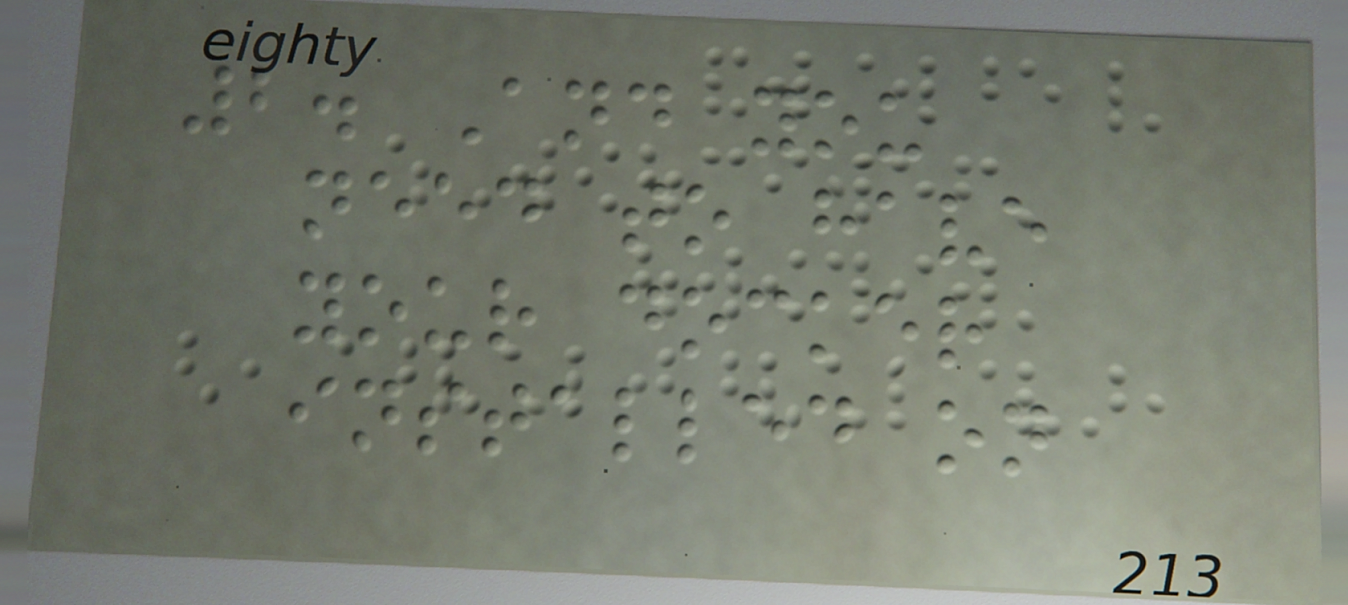2. And you
need to have
your docker
installed on
